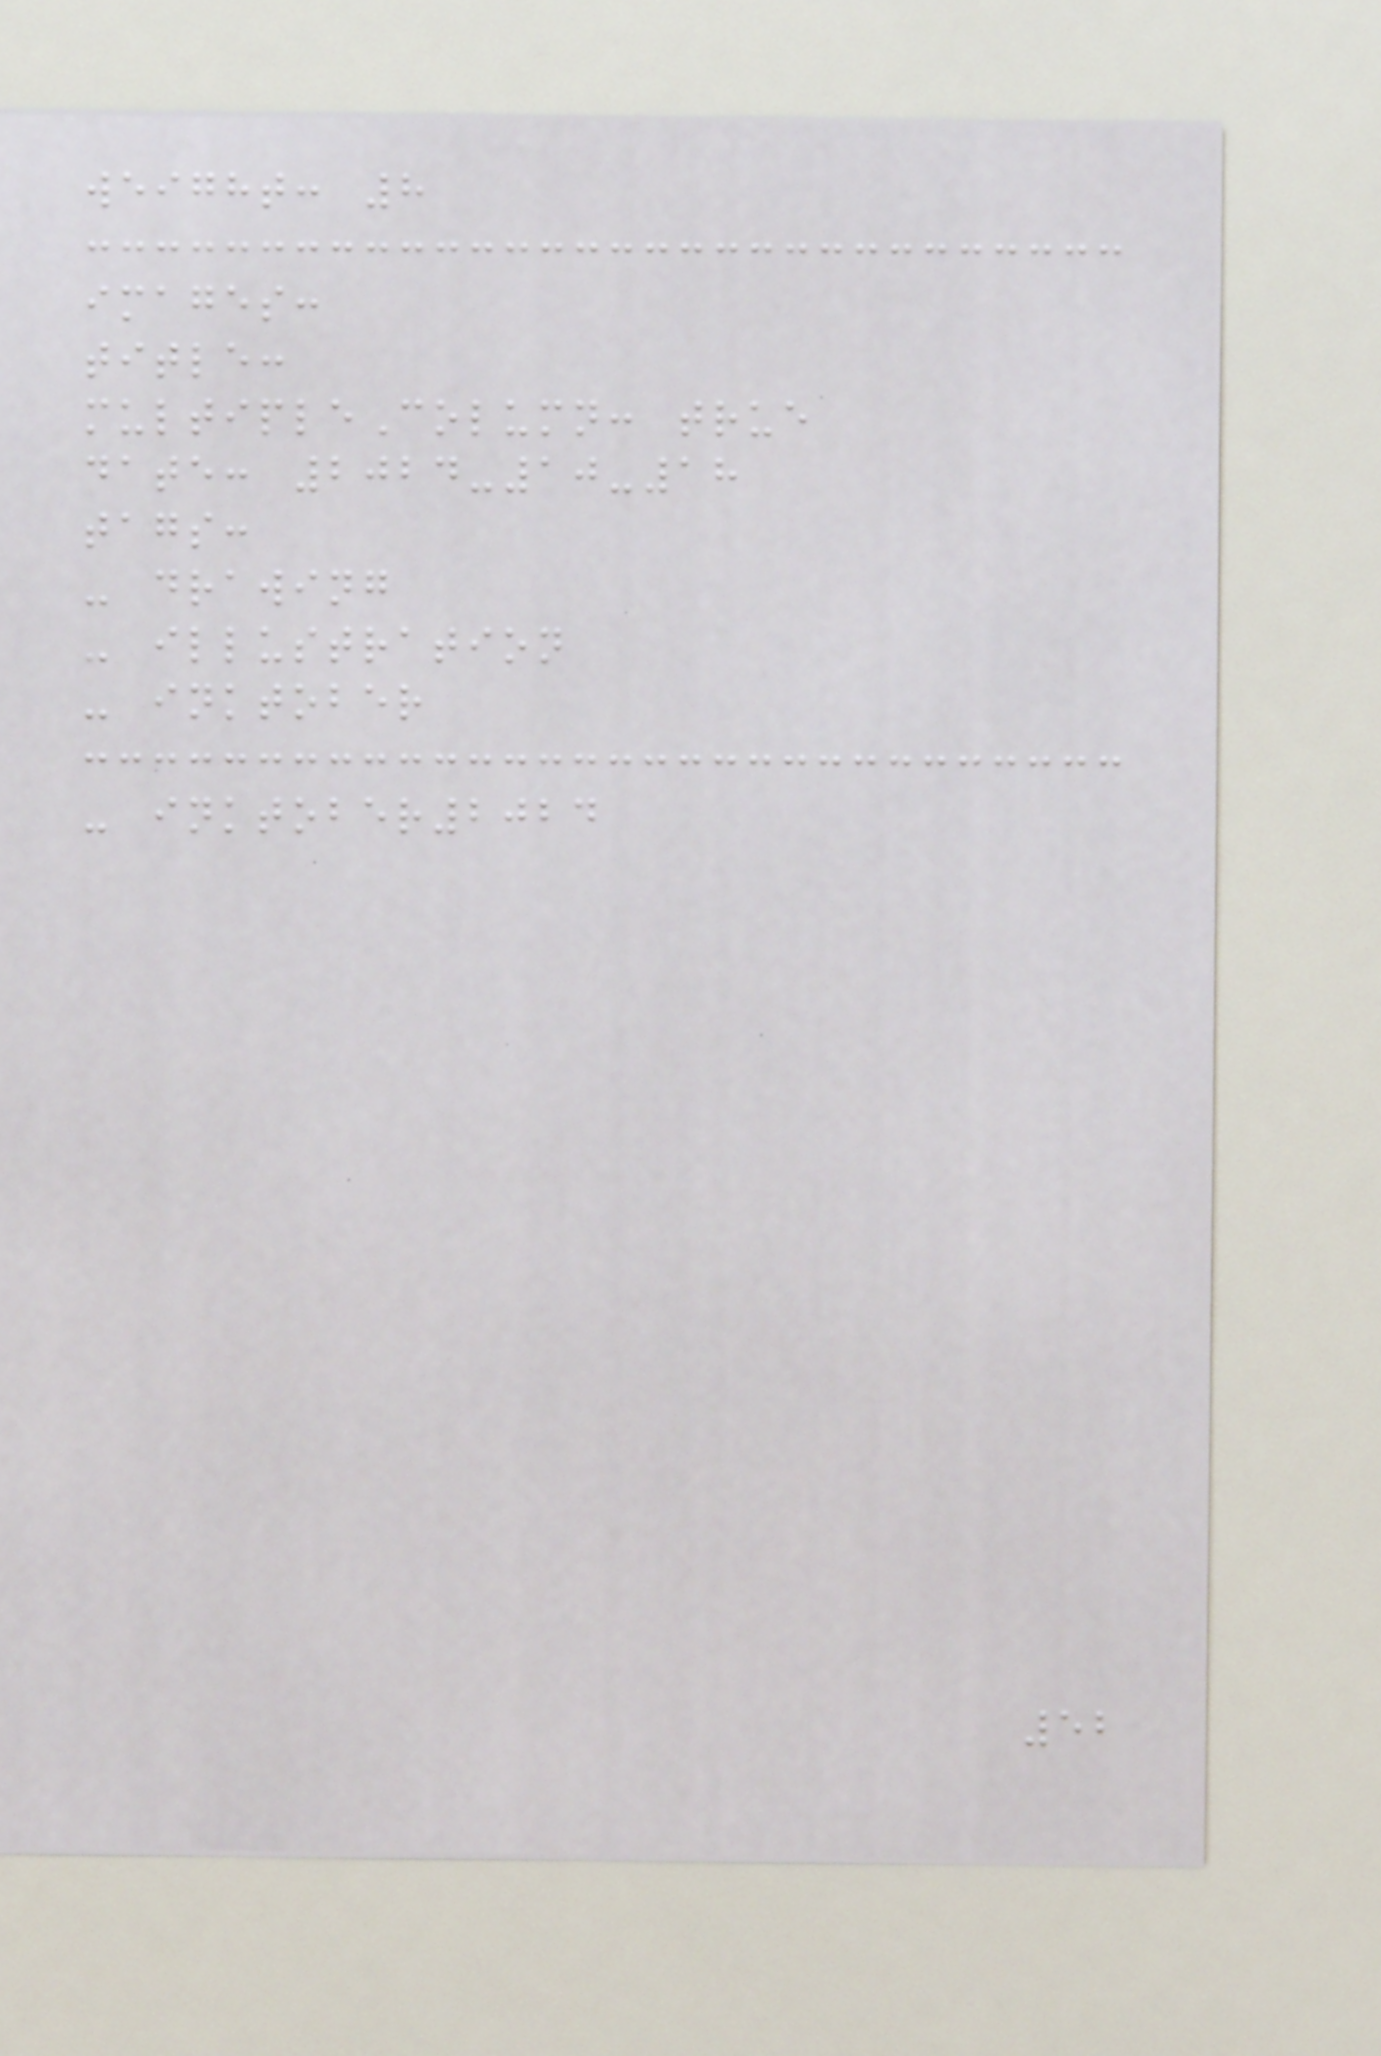weight: 8
images:
title:
multipleColumn: true
date: 2024-10-18
tags:
- drawing
- illustration
- inktober
- inktober2024
52
